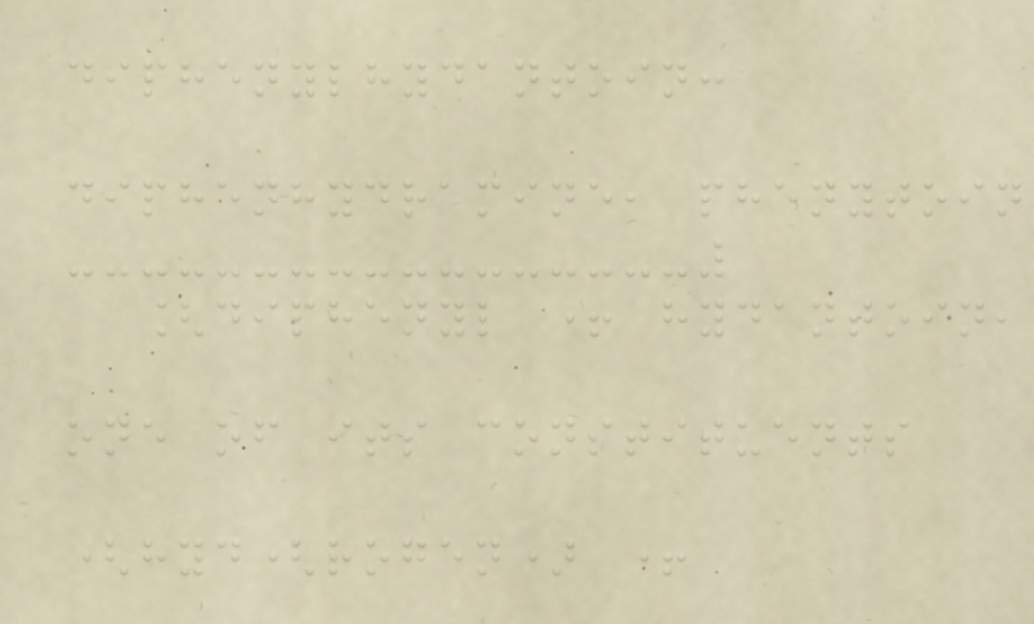diphenylhydantoin:
diphenhydramine, phenytoin
[diphenyl + hydantoin,
one of its constituents
(hyd(rogen) +
